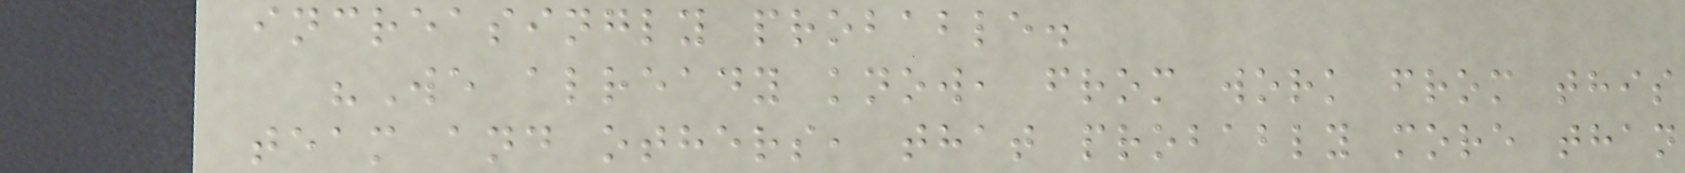increasingly probable.
"We already know, from work from this
team and others, that probably more than
